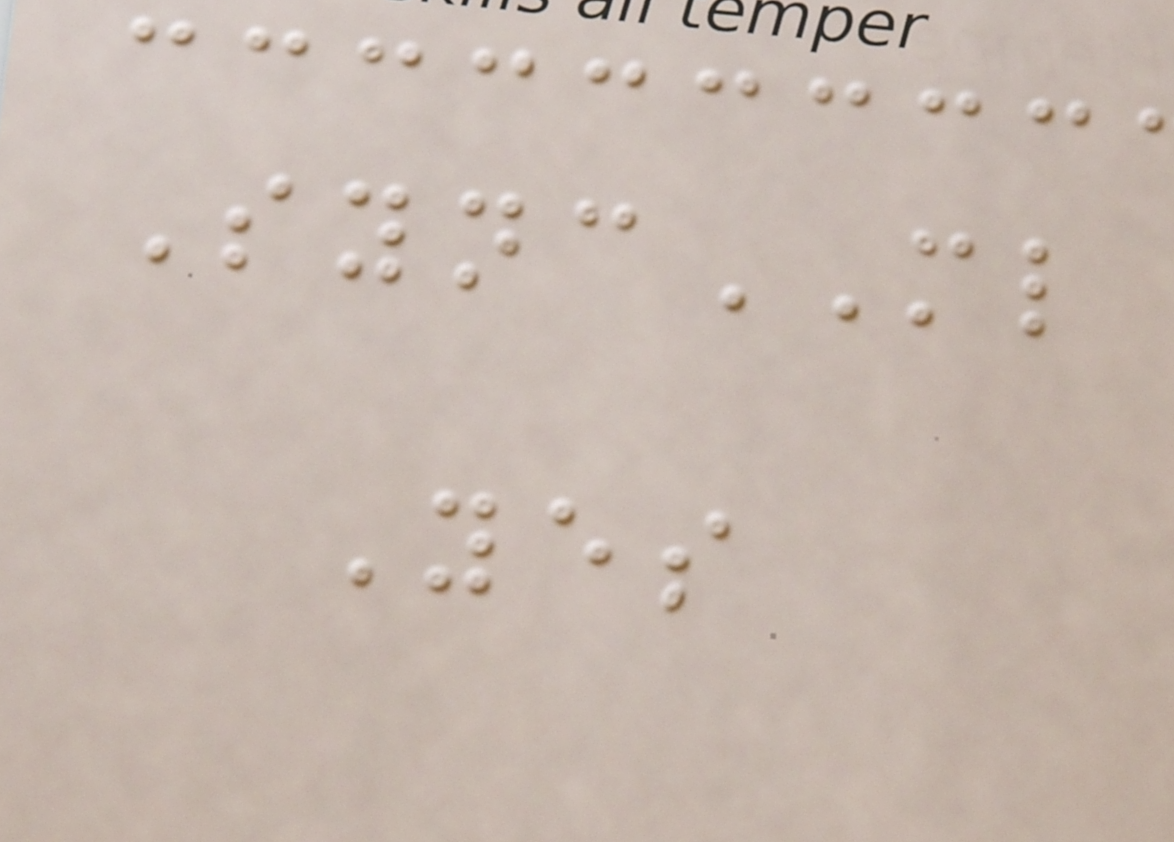SyncML
Yes
